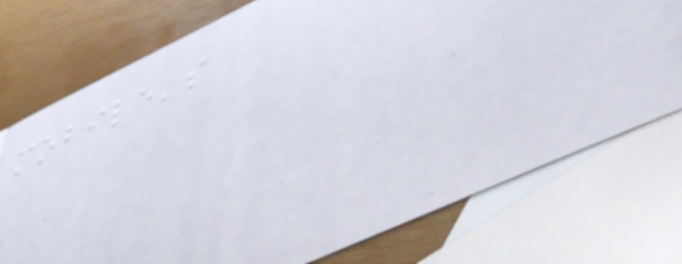mobile's
